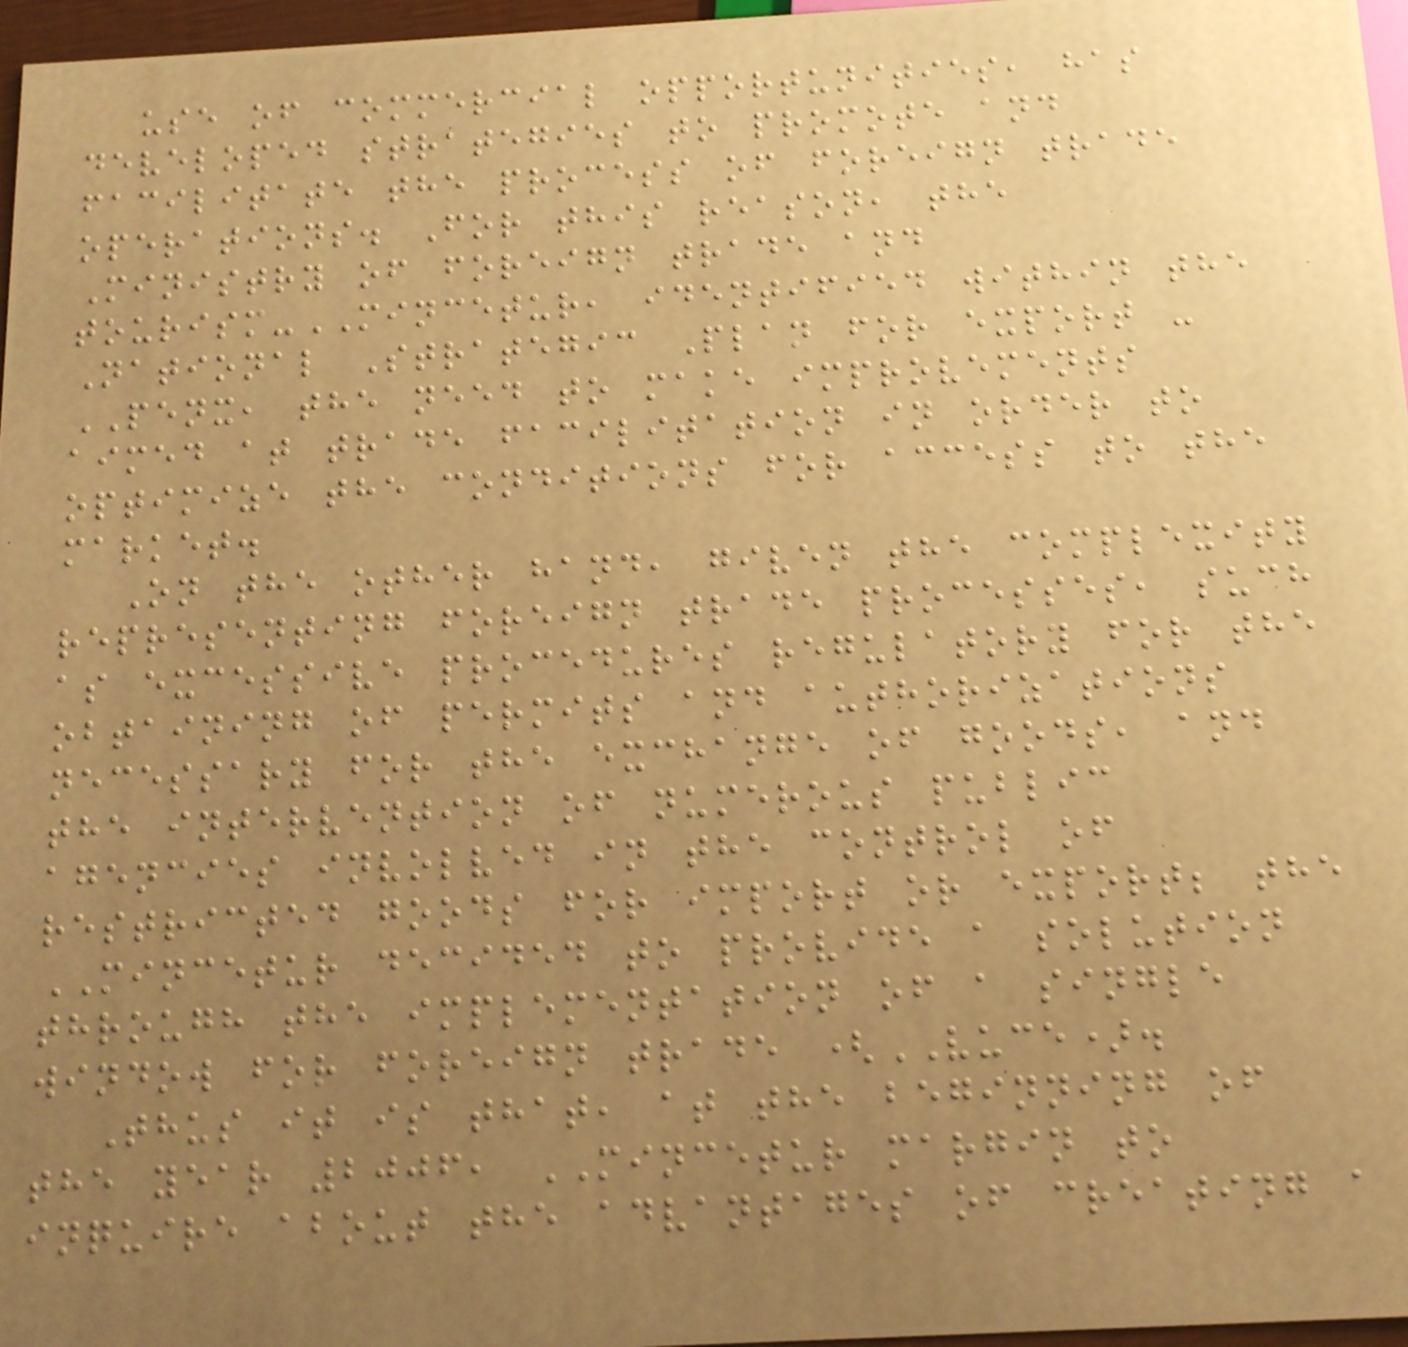use of commercial opportunities, has
developed strategies to promote and
facilitate the process of foreign trade
operations. For this reason, the
Ministry of foreign trade and
tourism-MINCETUR, identified within the
National Strategic Plan for export -
PENX, the need to make improvements
aimed at trade facilitation in order to
optimize the conditions for access to the
market.
On the other hand, given the complexity
representing foreign trade processes, such
as excessive procedures regulatory for the
obtaining of permits and authorizations
necessary for the exchange of goods, and
the intervention of numerous public
agencies involved in the control of
restricted goods for import or export; the
MINCETUR decided to provide a solution
through the implementation of a single
window for foreign trade (VUCE).
Thus it is that, at the beginning of
the year 2006, MINCETUR margin to
inquire about the advantages of creating a
